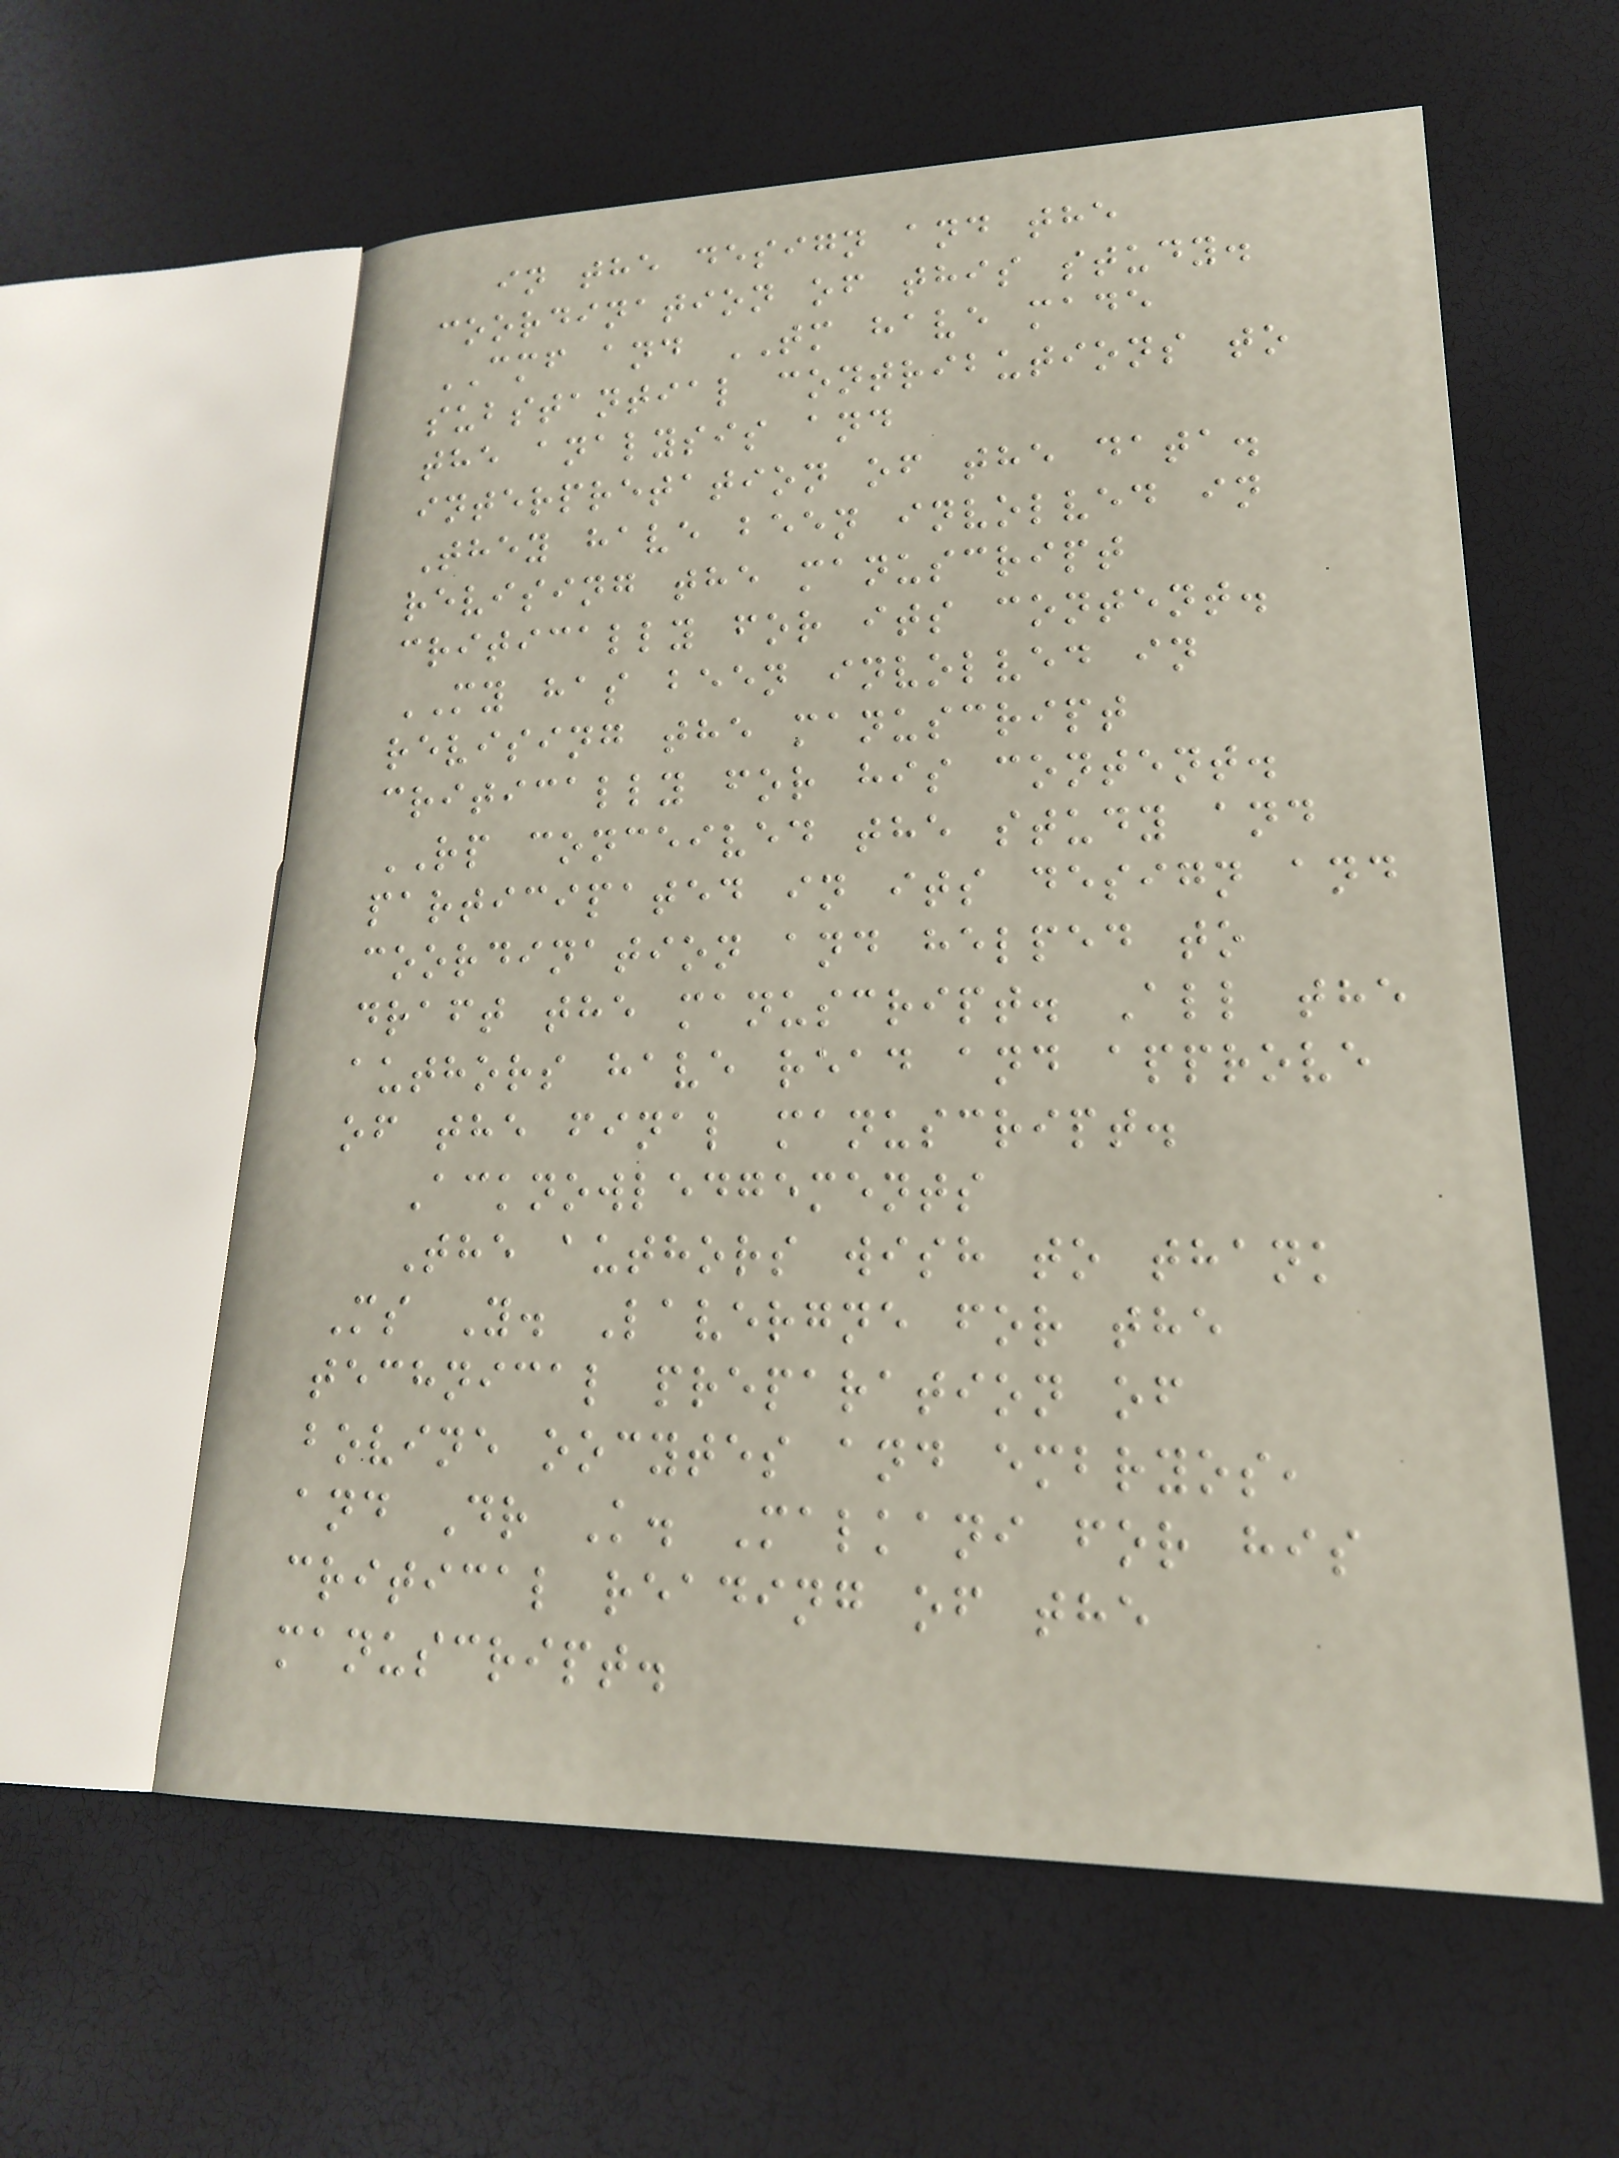in the design and the
coordination of this study.
CMF and TM have made
substantial contributions to
the analysis and
interpretation of the data.
They have been involved in
revising the manuscript
critically for its content.
MY has been involved in
revising the manuscript
critically for his content.
RP conceived the study and
participated in its design and
coordination and helped to
draft the manuscript. All the
authors have read and approve
of the final manuscript.
Acknowledgements
The authors wish to thank
Ms Y. Lavergne for the
technical preparation of
bovine oocytes and embryos,
and Dr K. Malkani for his
critical reading of the
manuscript.
